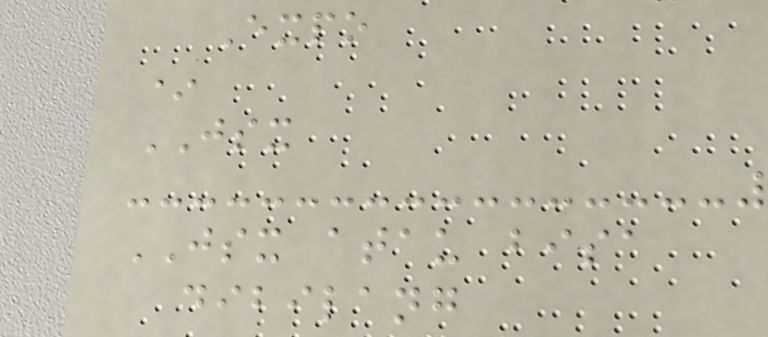Expo
*
JSX
JSX atau bisa
dibilang
